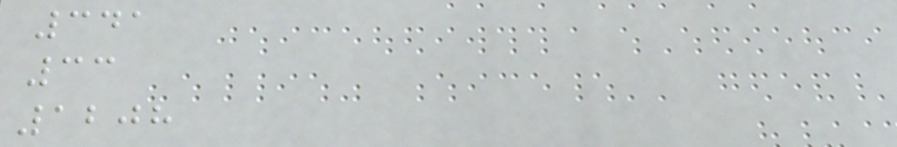341
33
1208
